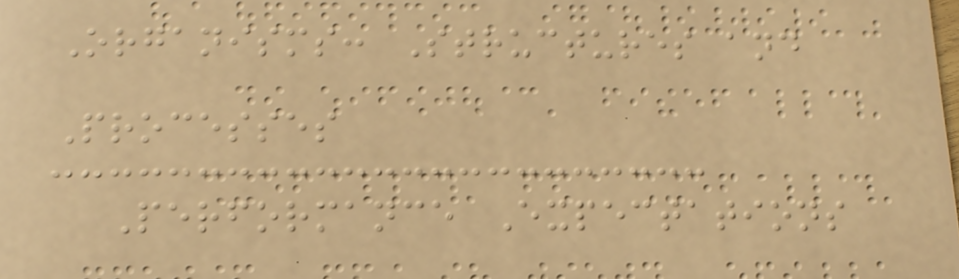Organisms: Structures and
Processes
Performance Expectations
